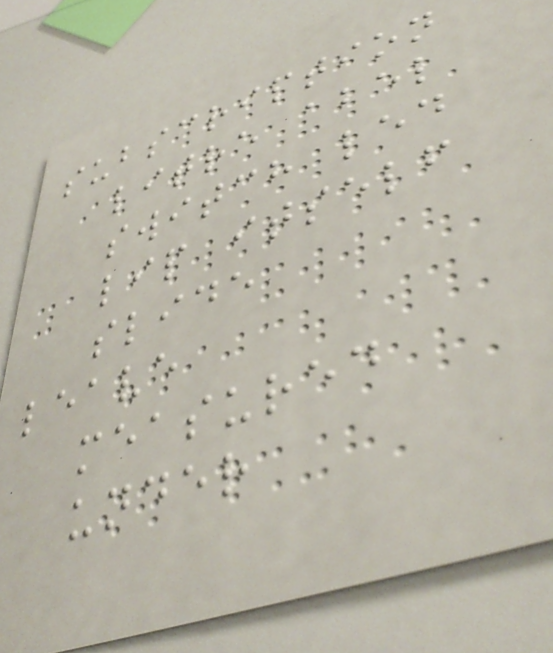subscription
litre abel
switch led
lip itself
slide
leave
measured
under
